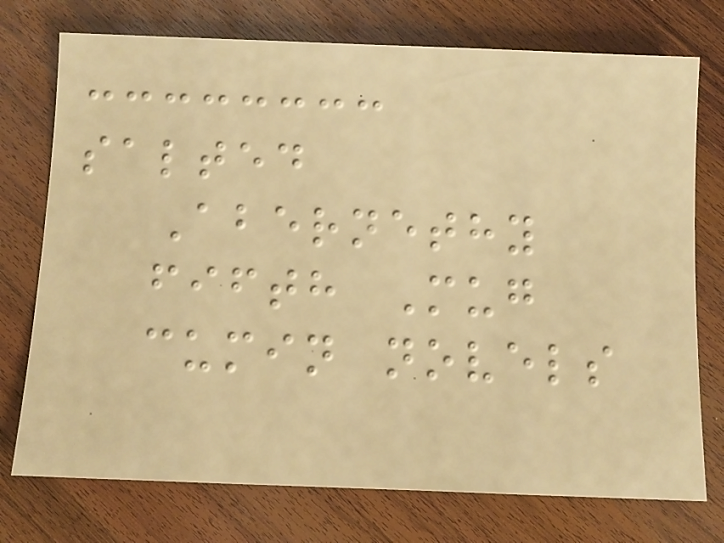salted
Abernethy
fifth Mug
cumin novels
